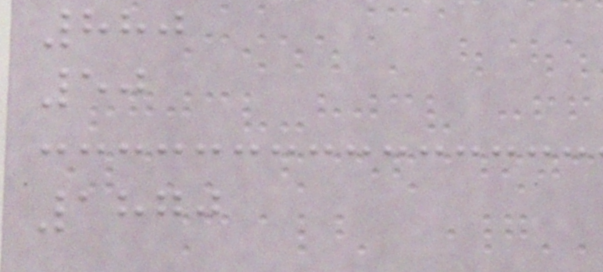880
50
1870
